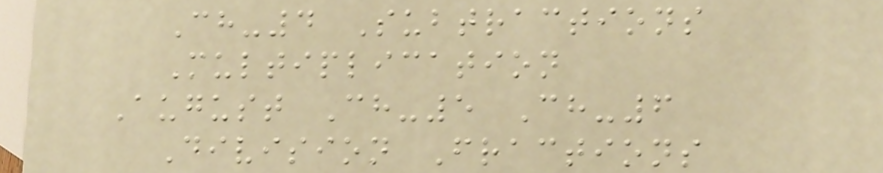Ch-4 Subtractions
Multiplication
August Ch-5 Ch-6
Division Fractions
